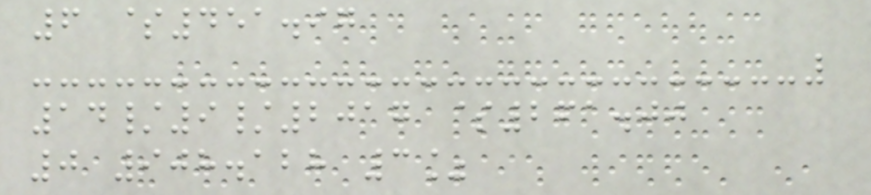6 $451.97
14/9/2017 $261.00
0 908.128 3%
